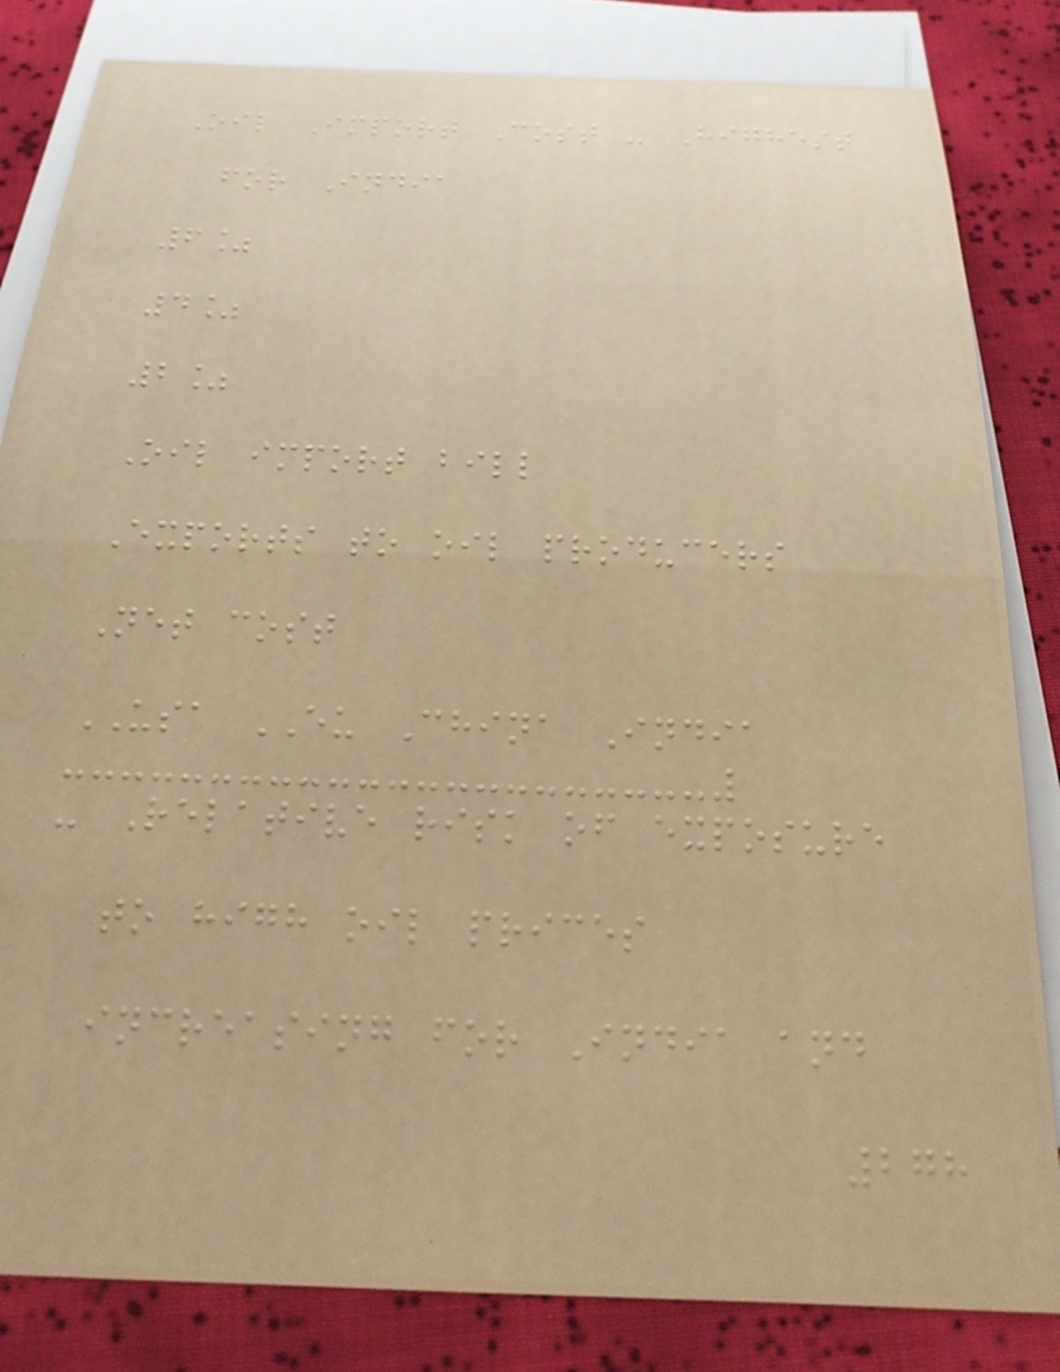Oil Import Cost - Highest
for India
6%
4%
2%
Oil import bill
Exports to oil producers
Net cost
USA EU China India
- Relative risk of exposure
to high oil prices
increasing for India and
278
